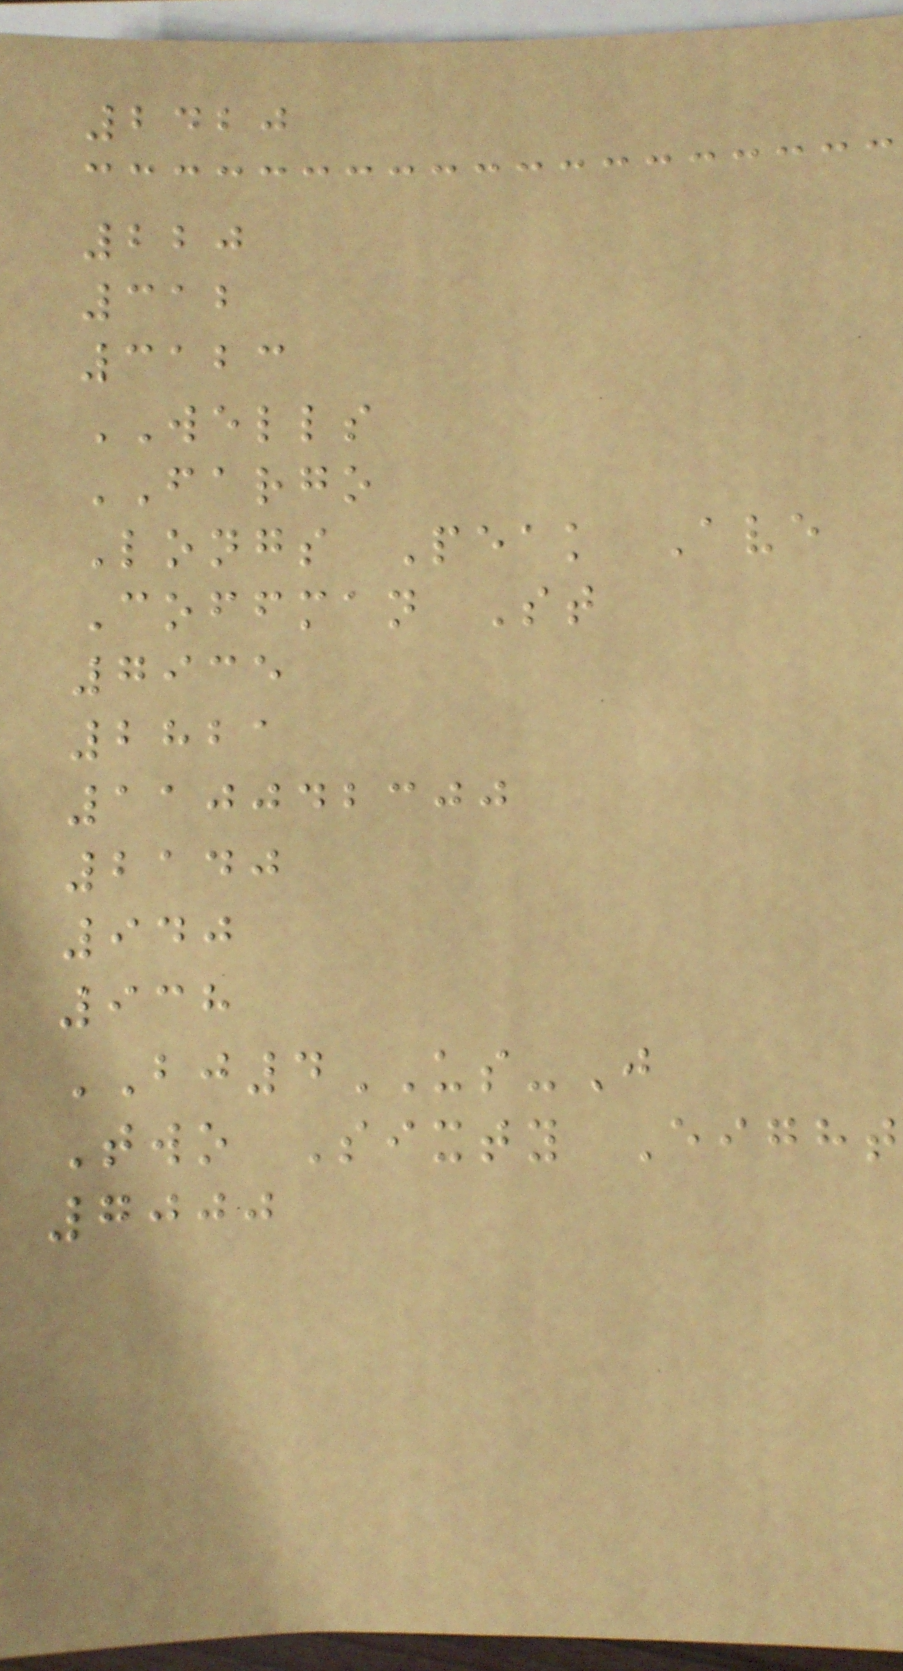2420
220
312
3123
WELLS
FARGO
Longs Peak Ave
Coffman St
7935
2821
110042300
2140
940
938
BJ4US-J
Two Sixty Eight
7000
